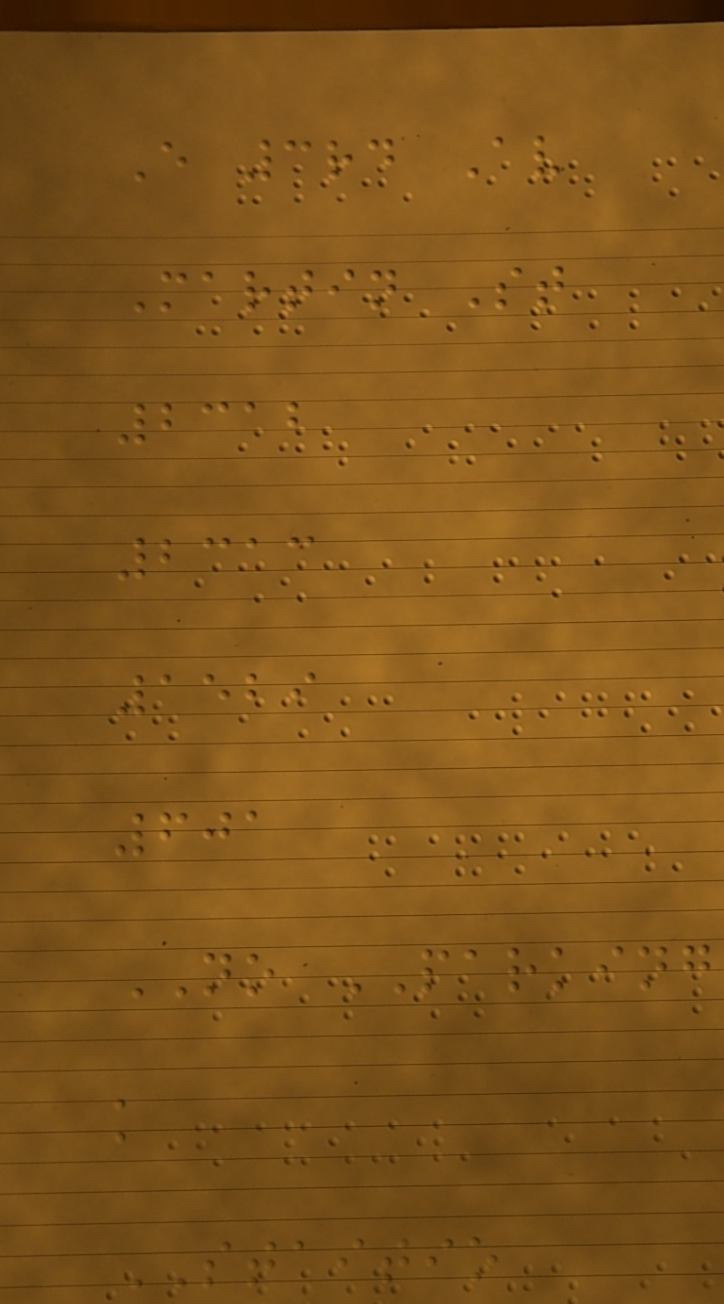E 3rd Av
Martin St
2312
2313
1529
601
NO PARKING
k
STAITIO
